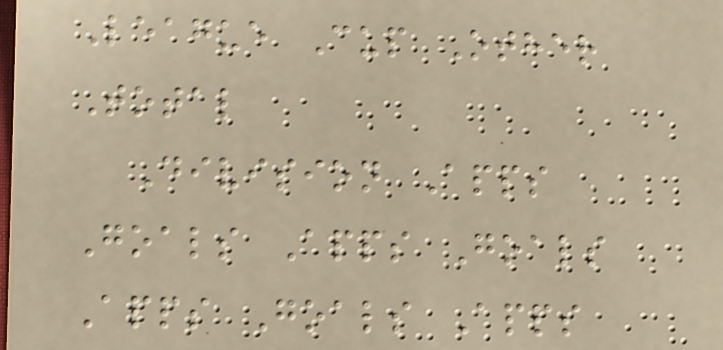League Cup Other
Total
Division Apps
Goals Apps Goals
Apps Goals Apps
